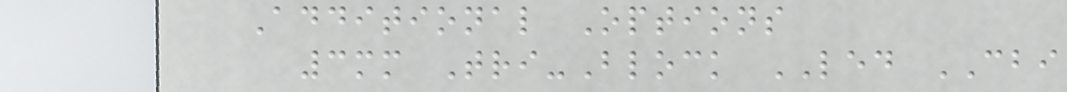Additional Options
3mm Tri-Block LED CBI
